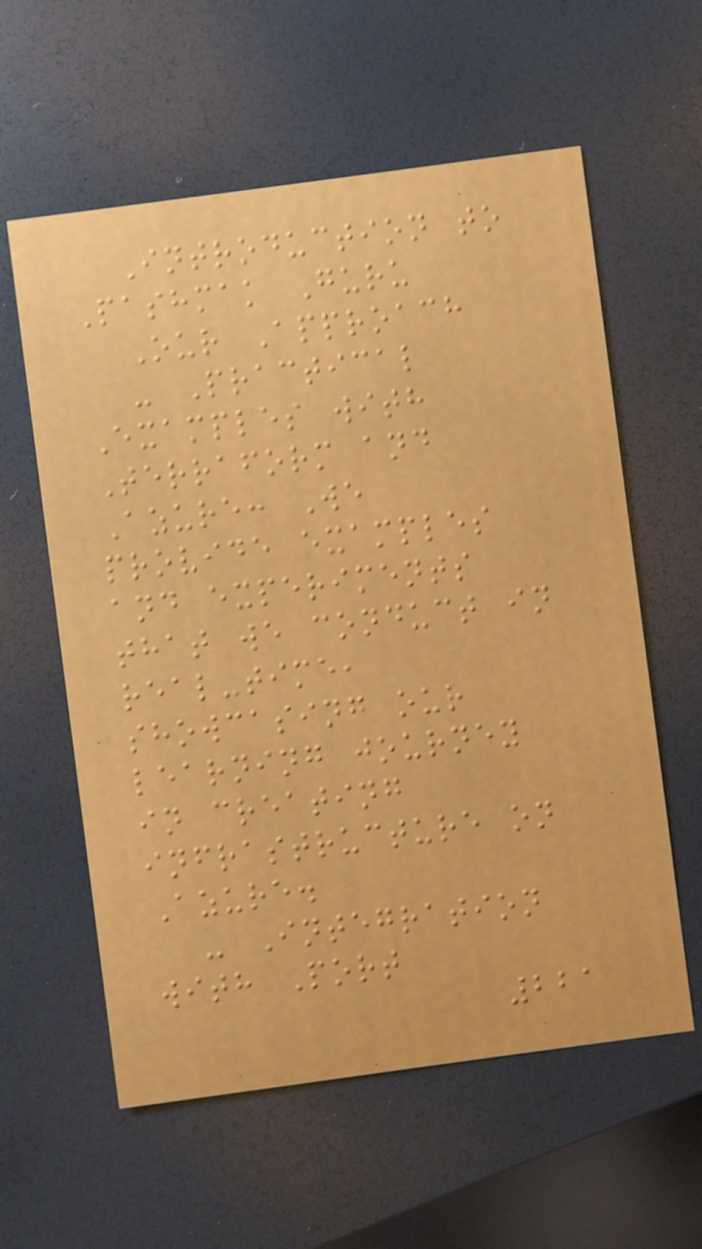Introduction to
Pashmak Guru
Our Approach
- Practical
Examples with
Terraform and
Azure: We
provide examples
and experiments
that we conduct in
real-time,
showcasing our
learning journey
in creating
infrastructure on
Azure.
- Integration
with Port
221
